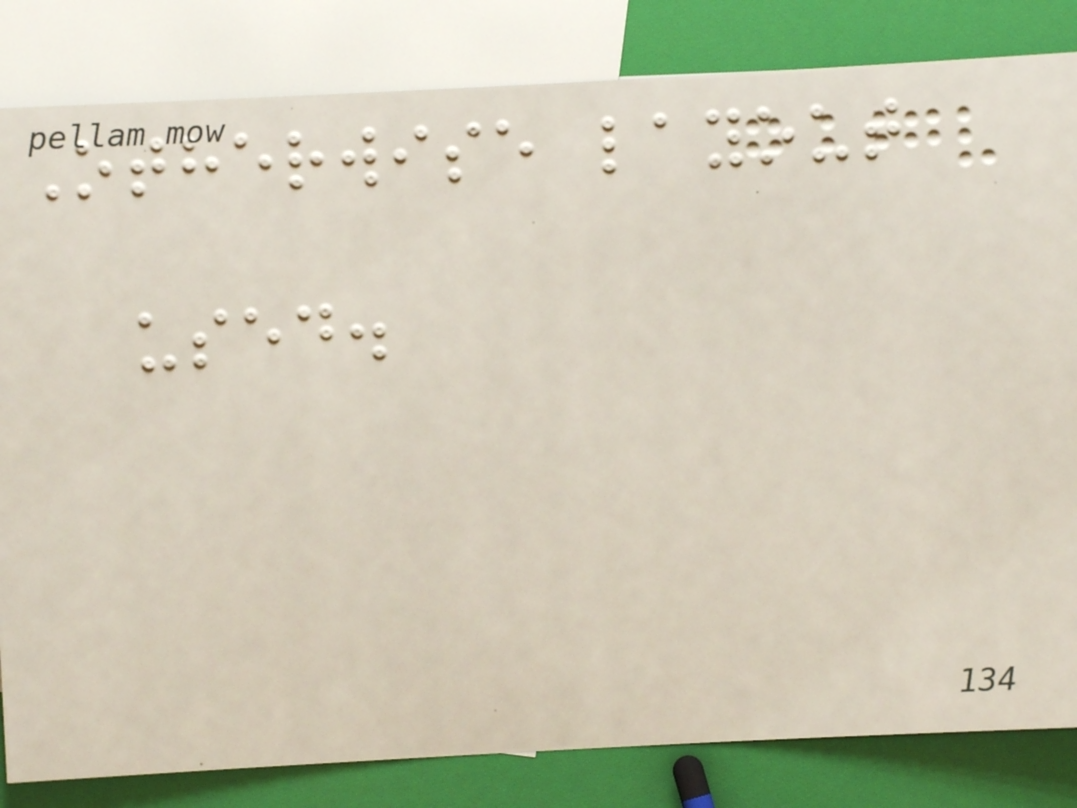Otherwise layout
used.
